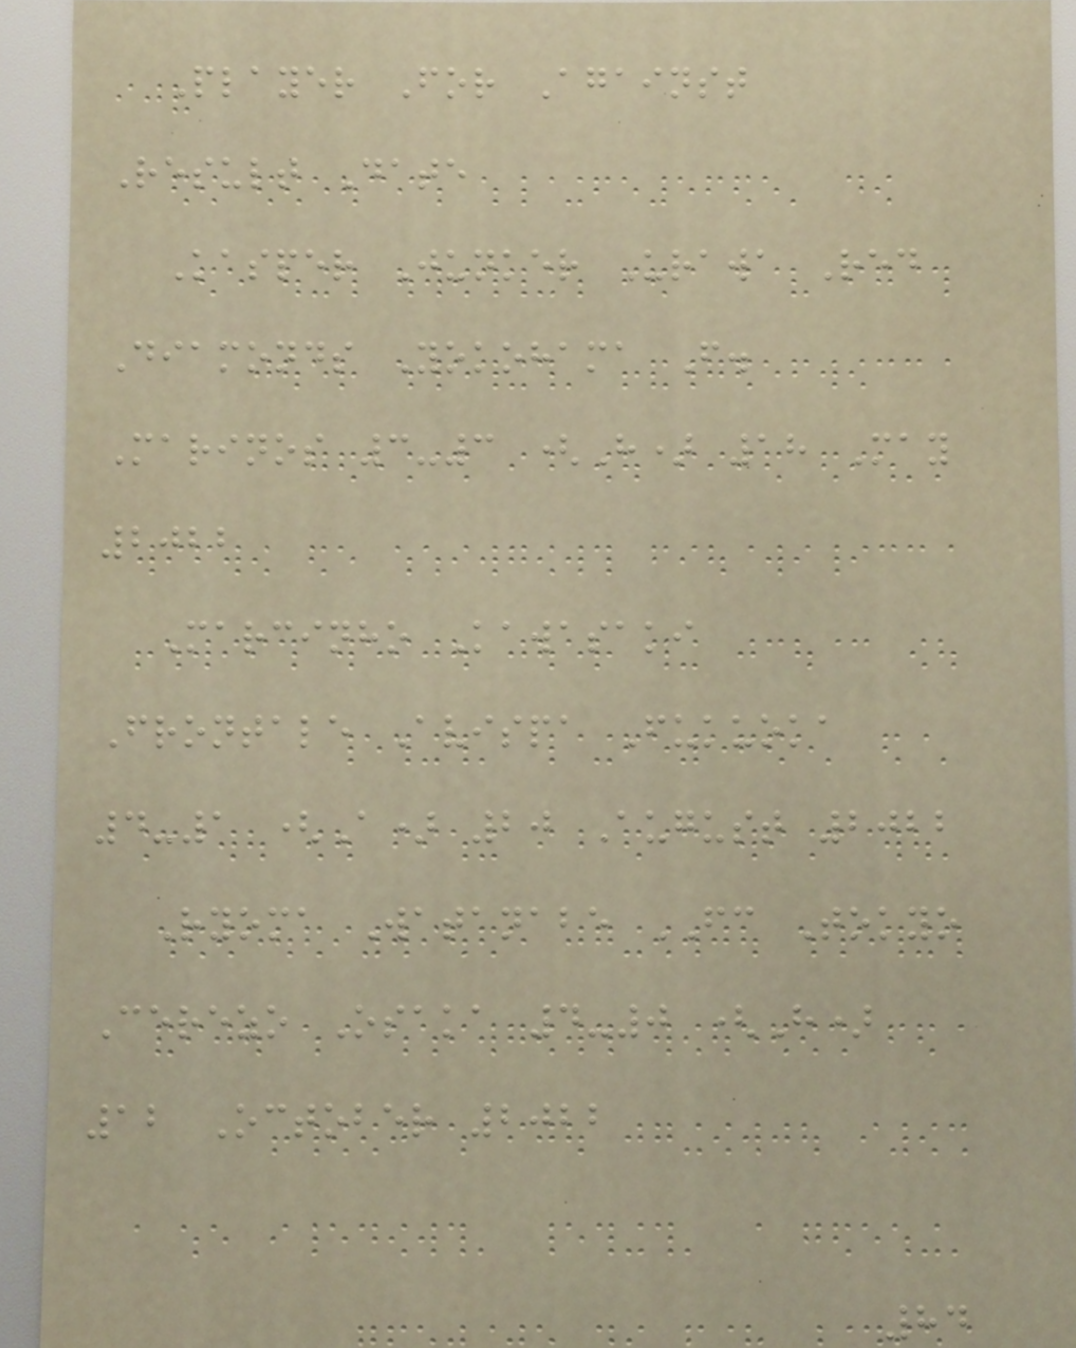Player For Against
Result Date
Kasper Junker Urawa Red
Diamonds Yokohama F.
Marinos 3-3 (H) 18 May
2022
Marcinho Kawasaki
Frontale Avispa Fukuoka
4-1 (A) 20 August 2022
Ryoma Watanabe FC Tokyo
Cerezo Osaka 4-0 (H)
12 October 2022
84
